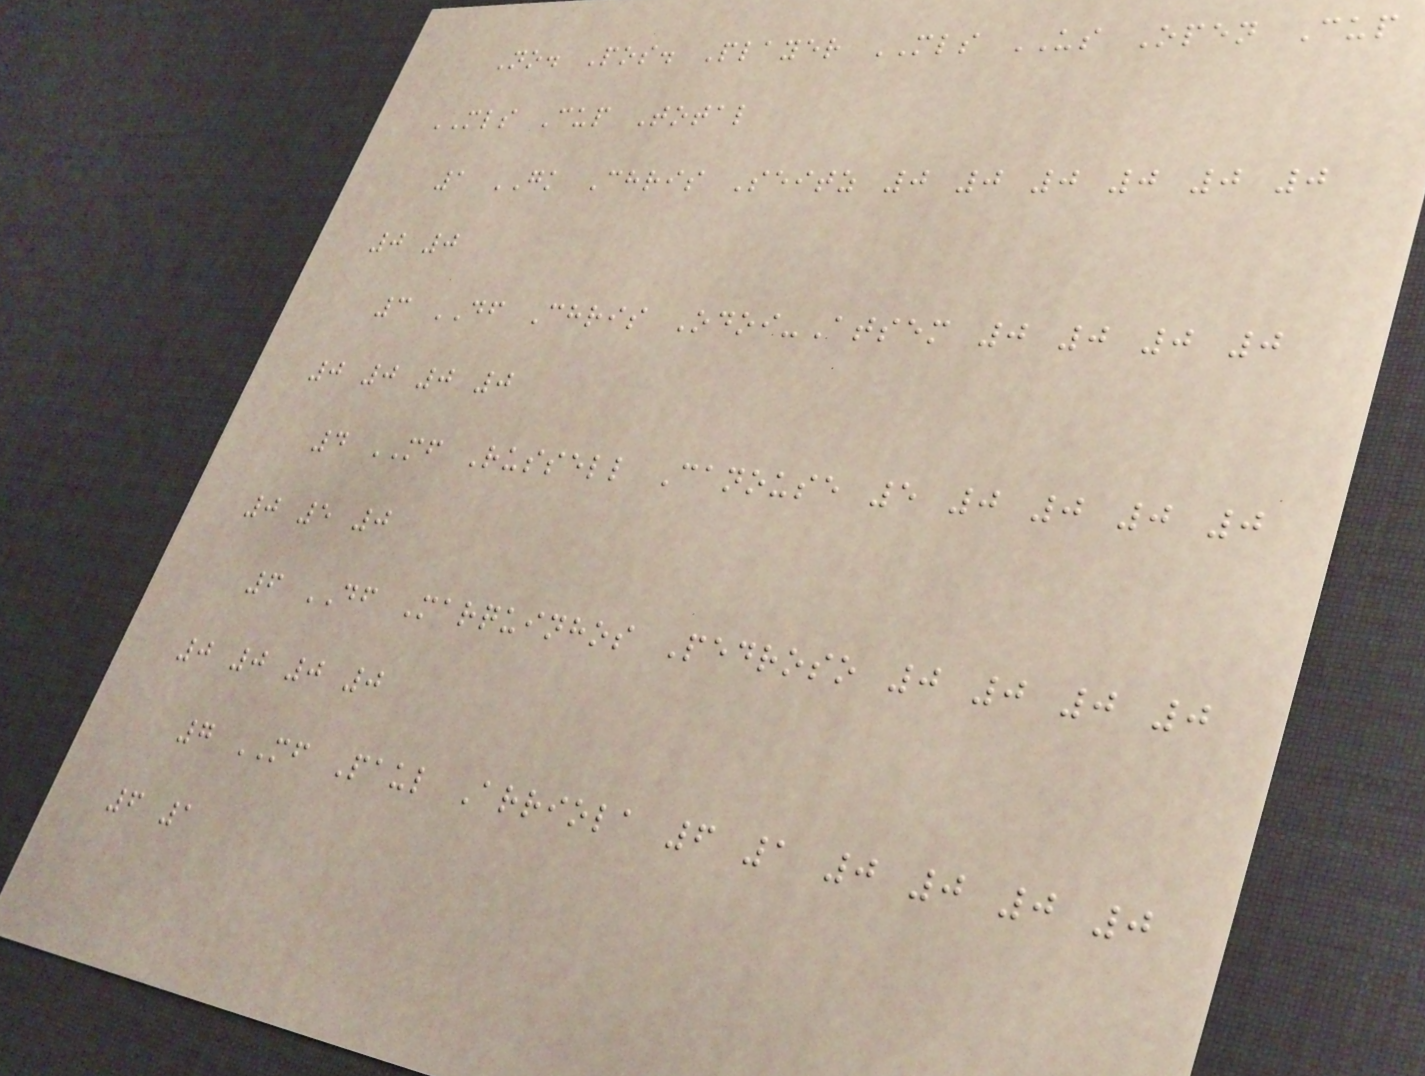No. Pos. Player MLS US Open Cup
MLS Cup Total
1 GK Chris Seitz 0 0 0 0 0 0
0 0
3 DF Chris Odoi-Atsem 0 0 0 0
0 0 0 0
4 MF Russell Canouse 5 0 0 0 0
0 5 0
6 DF Marquinhos Pedroso 0 0 0 0
0 0 0 0
7 MF Paul Arriola 6 1 0 0 0 0
6 1
